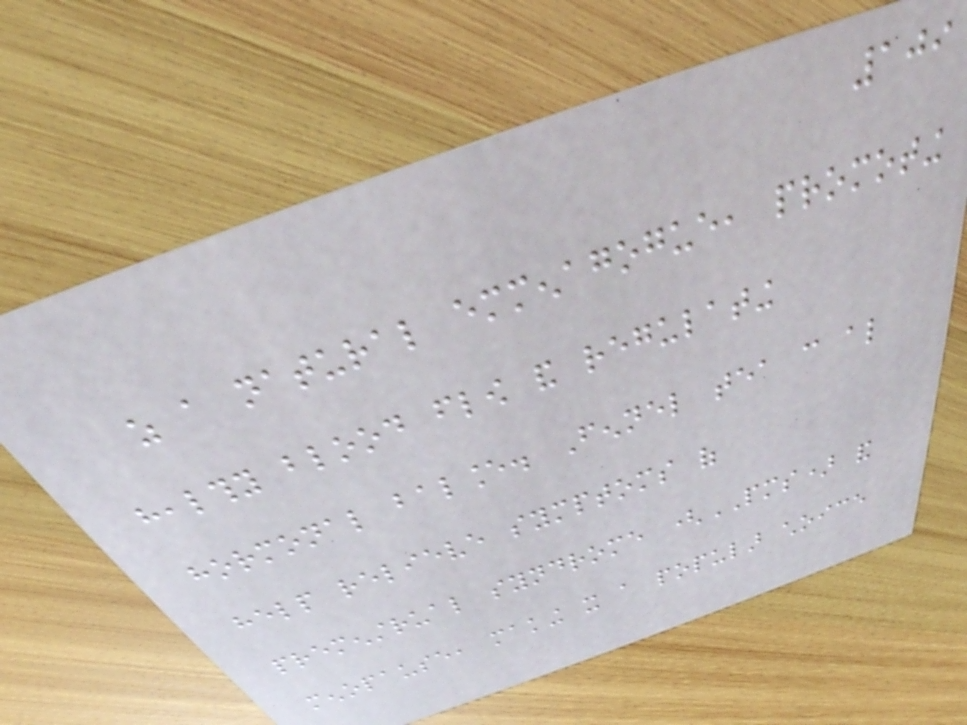109
as a natural emmenagogue, promoting
healthy blood flow and regulating
hormonal balance. Fennel tea can also
help relieve symptoms of
premenstrual syndrome (PMS) and
menopause, making it a popular choice
